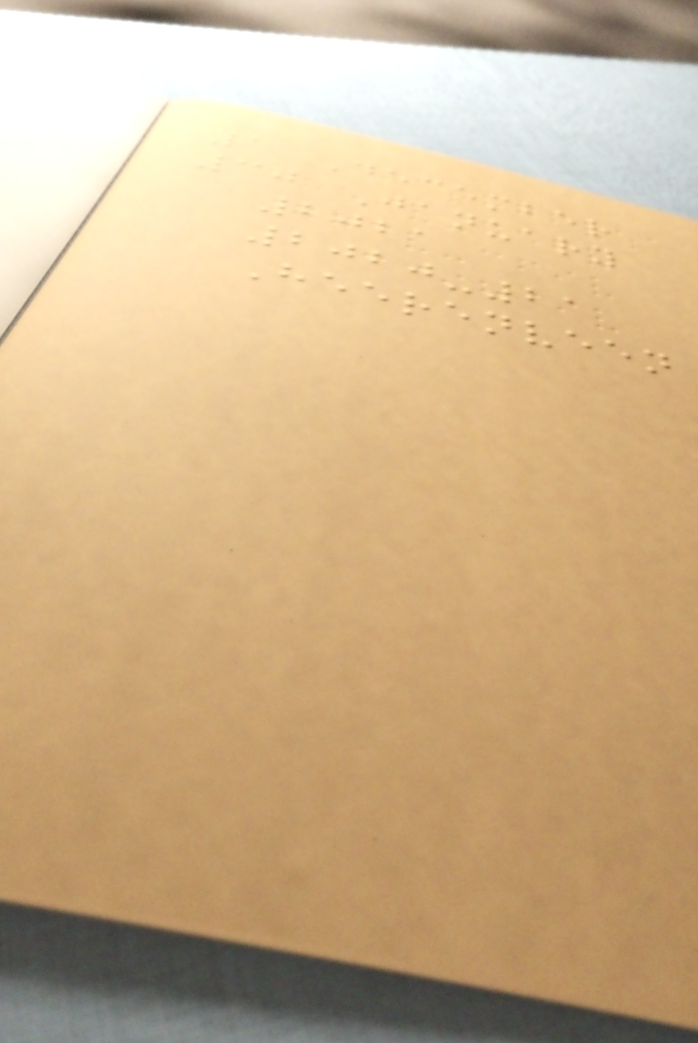1 December
30 January
2021
2020-21
Heerenveen
